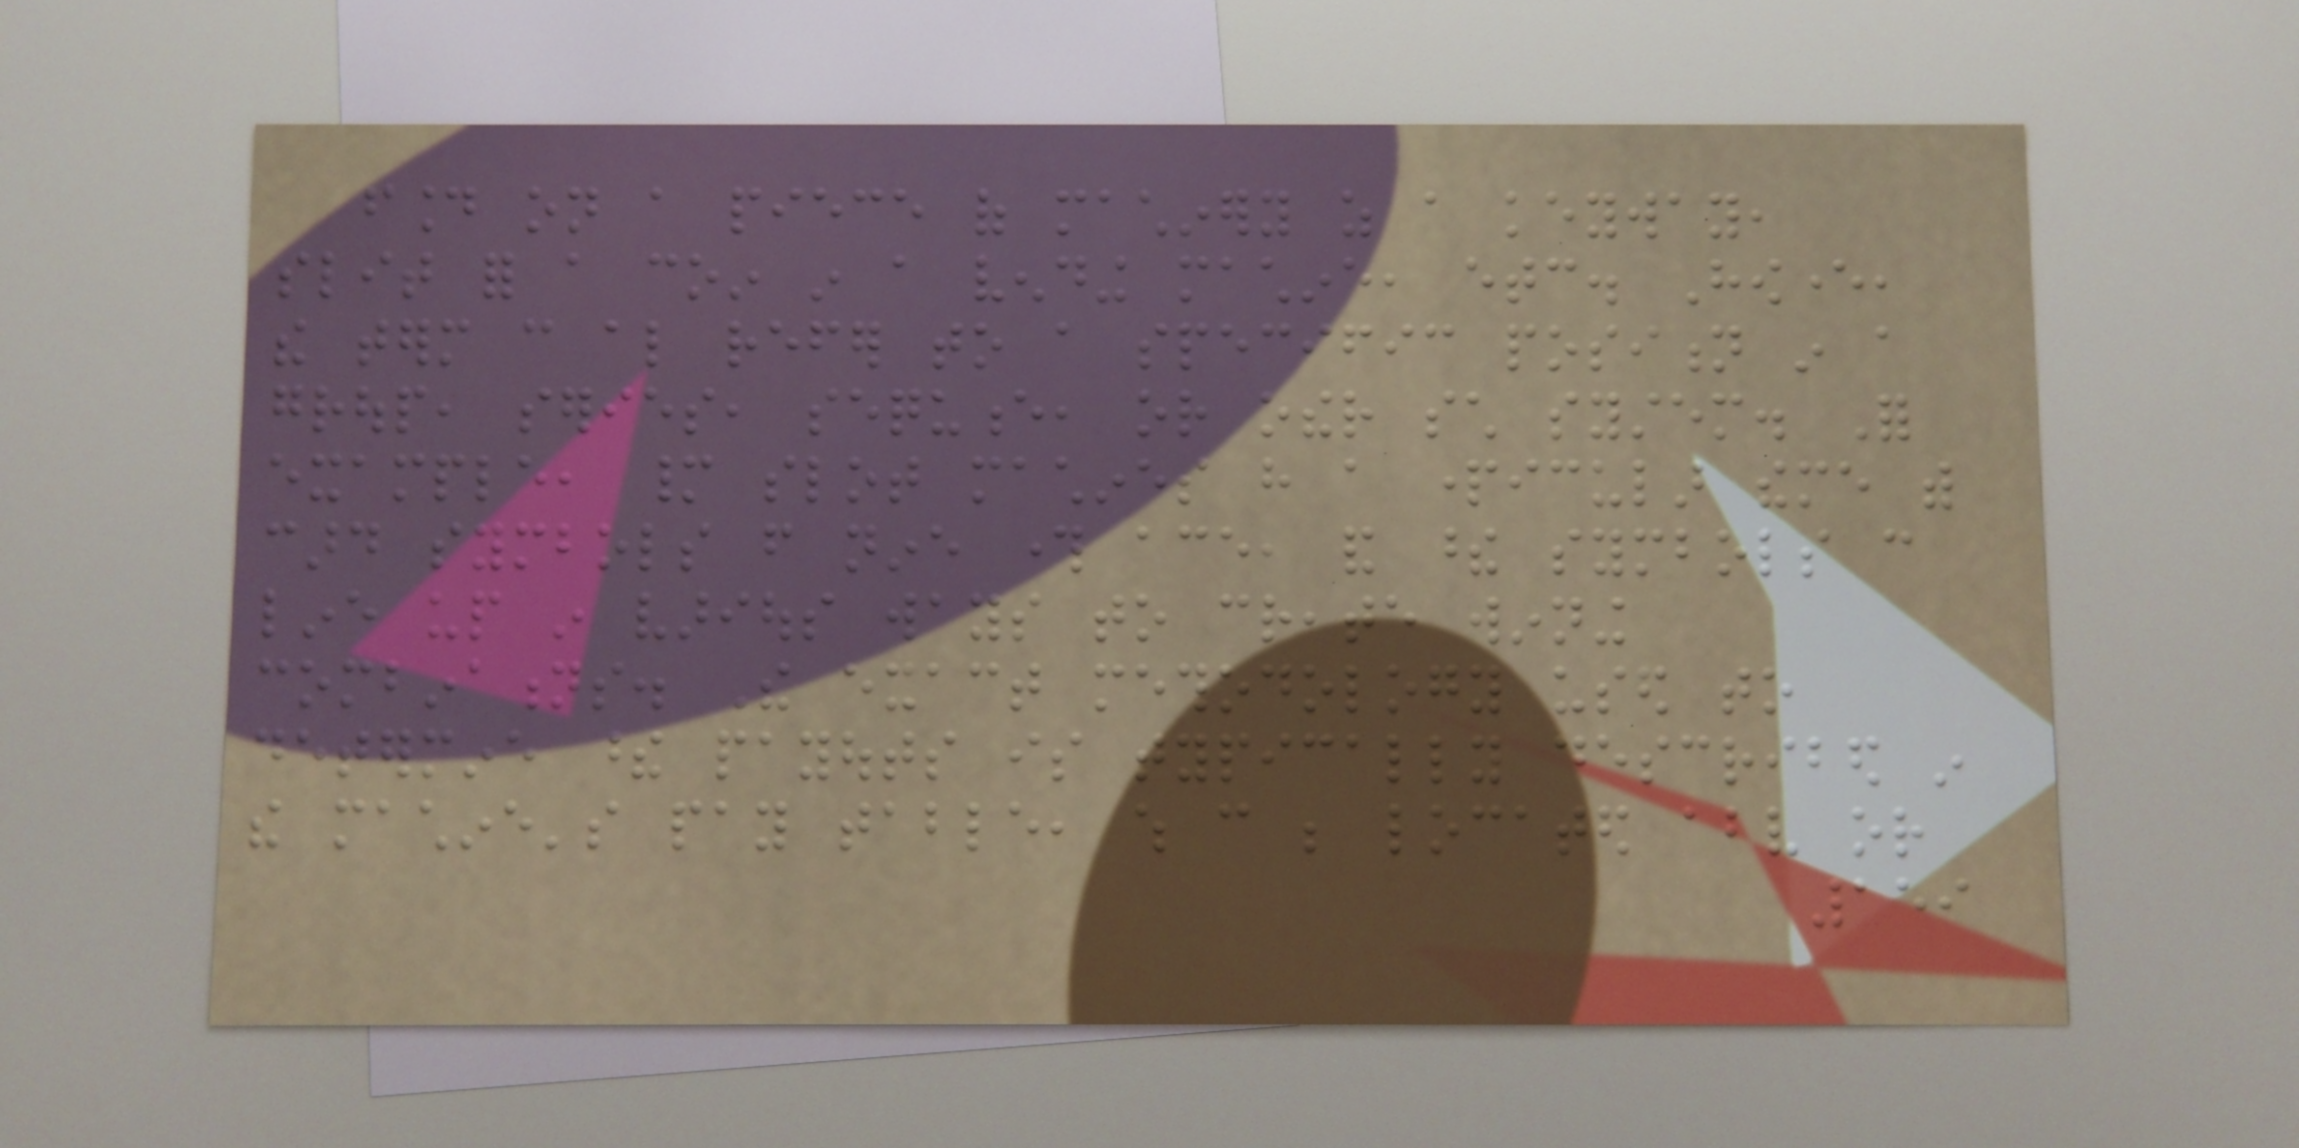found on a piece of machinery as a keyway,
slit for a coin in a vending machine, etc. However,
the term can also refer to a specific position in a
group, series, sequence, or other such system. For
example, many slot machines have a particular theme with
card symbols from nine through ace, and these symbols can
line up in various ways to create winning
combinations. The exact methodology used to
determine these payouts is typically described in
the machine's pay table, which can be located above or
159
